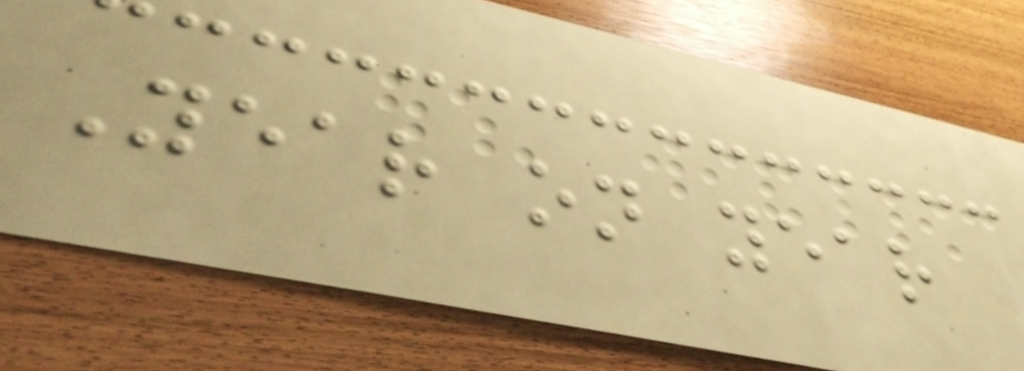Year on year
